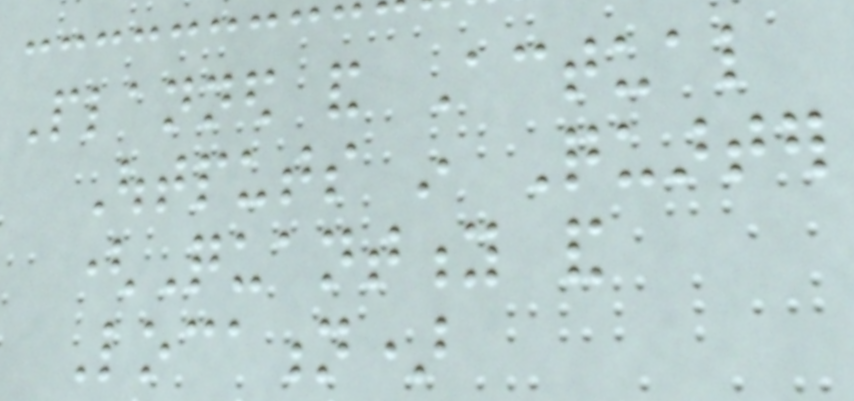Planned and Actual
Outputs in Quarter
(Quantity and
Location)
